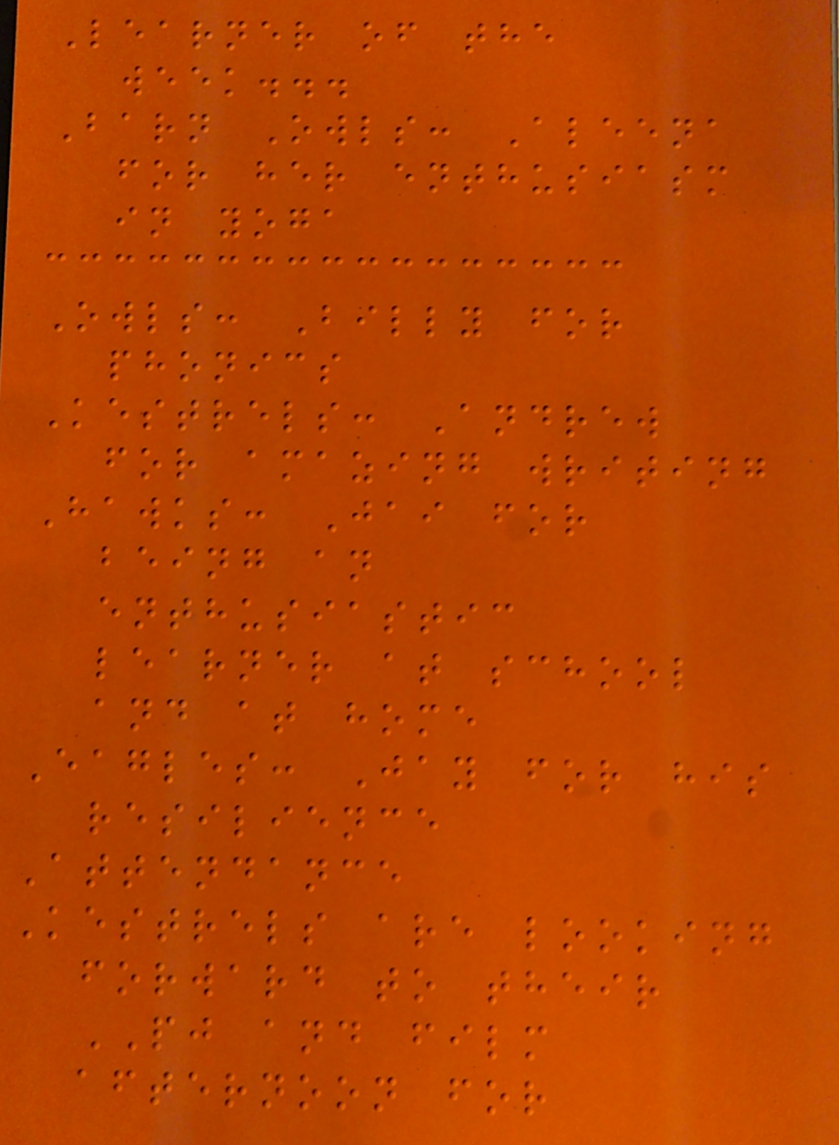Learner of the
week...
Barn Owls: Aleena
for her enthusiasm
in yoga
Owls: Billy for
phonics
Kestrels: Andrew
for amazing writing
Hawks: Jai for
being an
enthusiastic
learner at school
and at home
Eagles: Jay for his
resilience
Attendance
Kestrels are looking
forward to their
PJ and film
afternoon for
